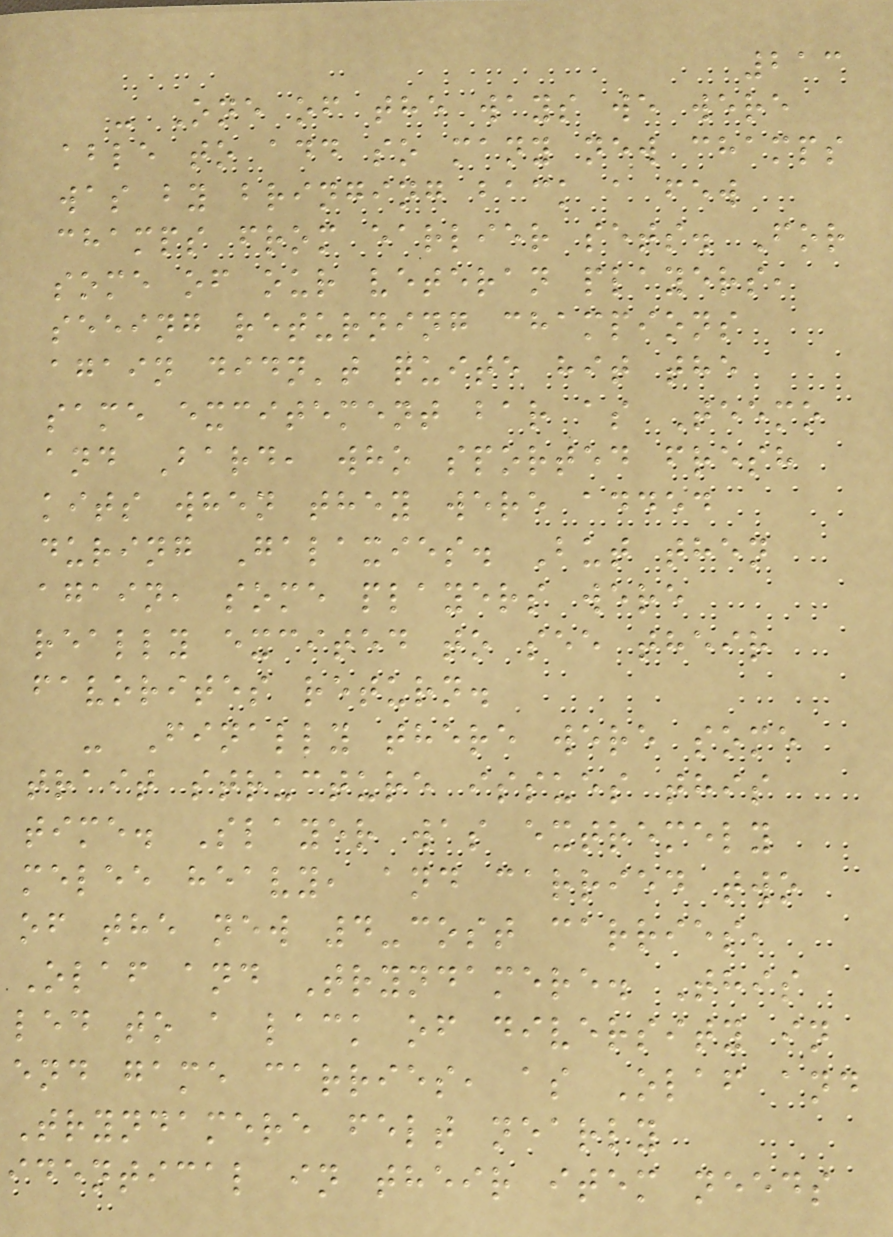213
- One of the ways we were
able to add so many new champs
was by bringing back a few
champs from earlier sets. For
some of our veteran players,
seeing returning champions
again didn't quite hit the
same excitement bar as Teemo
and Bard, who sported fresh
kits when they were added
during Galaxies. But then
again, some players were
really excited to see their
favorites return.
- Finally there were some
trait structure issues this
time. Slayer was extremely
melee heavy, and carried two
of the new 4-cost carries,
Olaf and Tryndamere. This
led to a lack of diversity in
end game carries, as Olaf and
Tryndamere felt nearly
identical in their item needs
